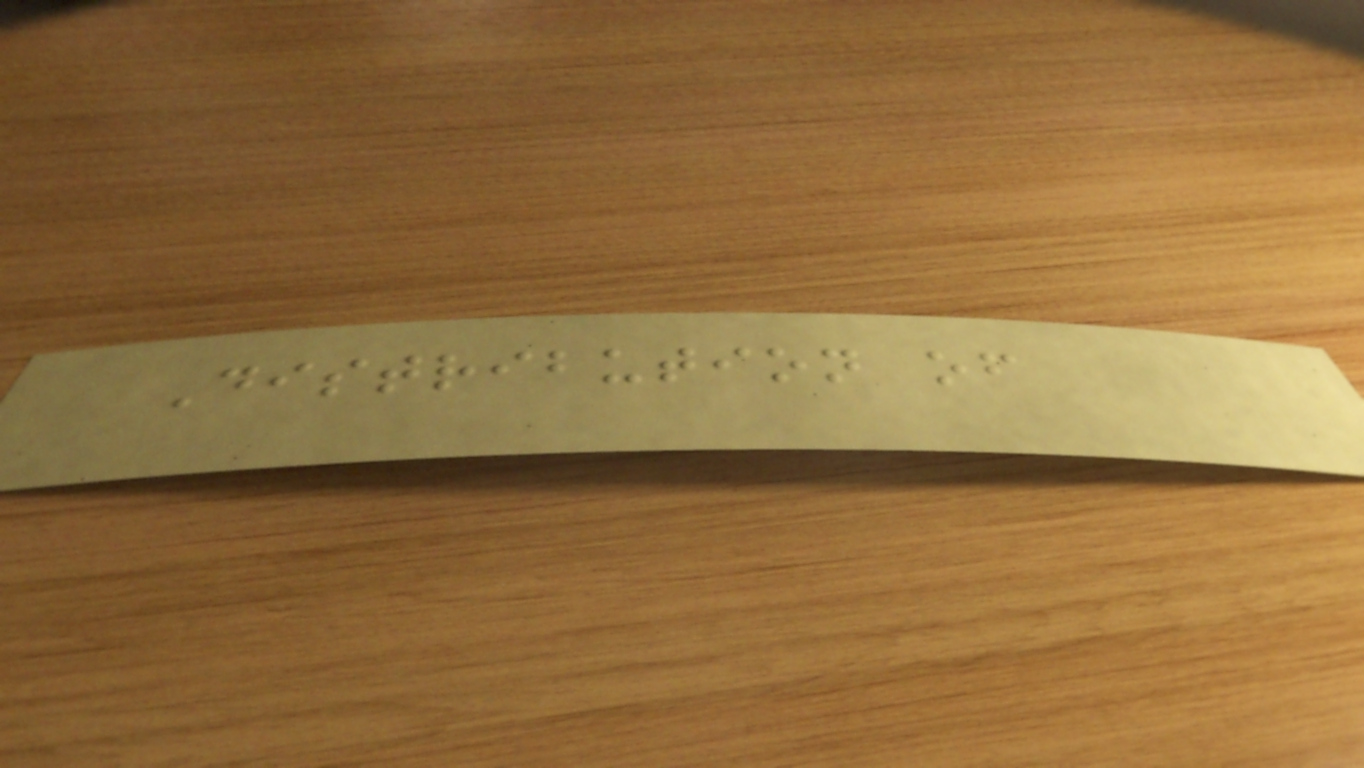Distribution of
